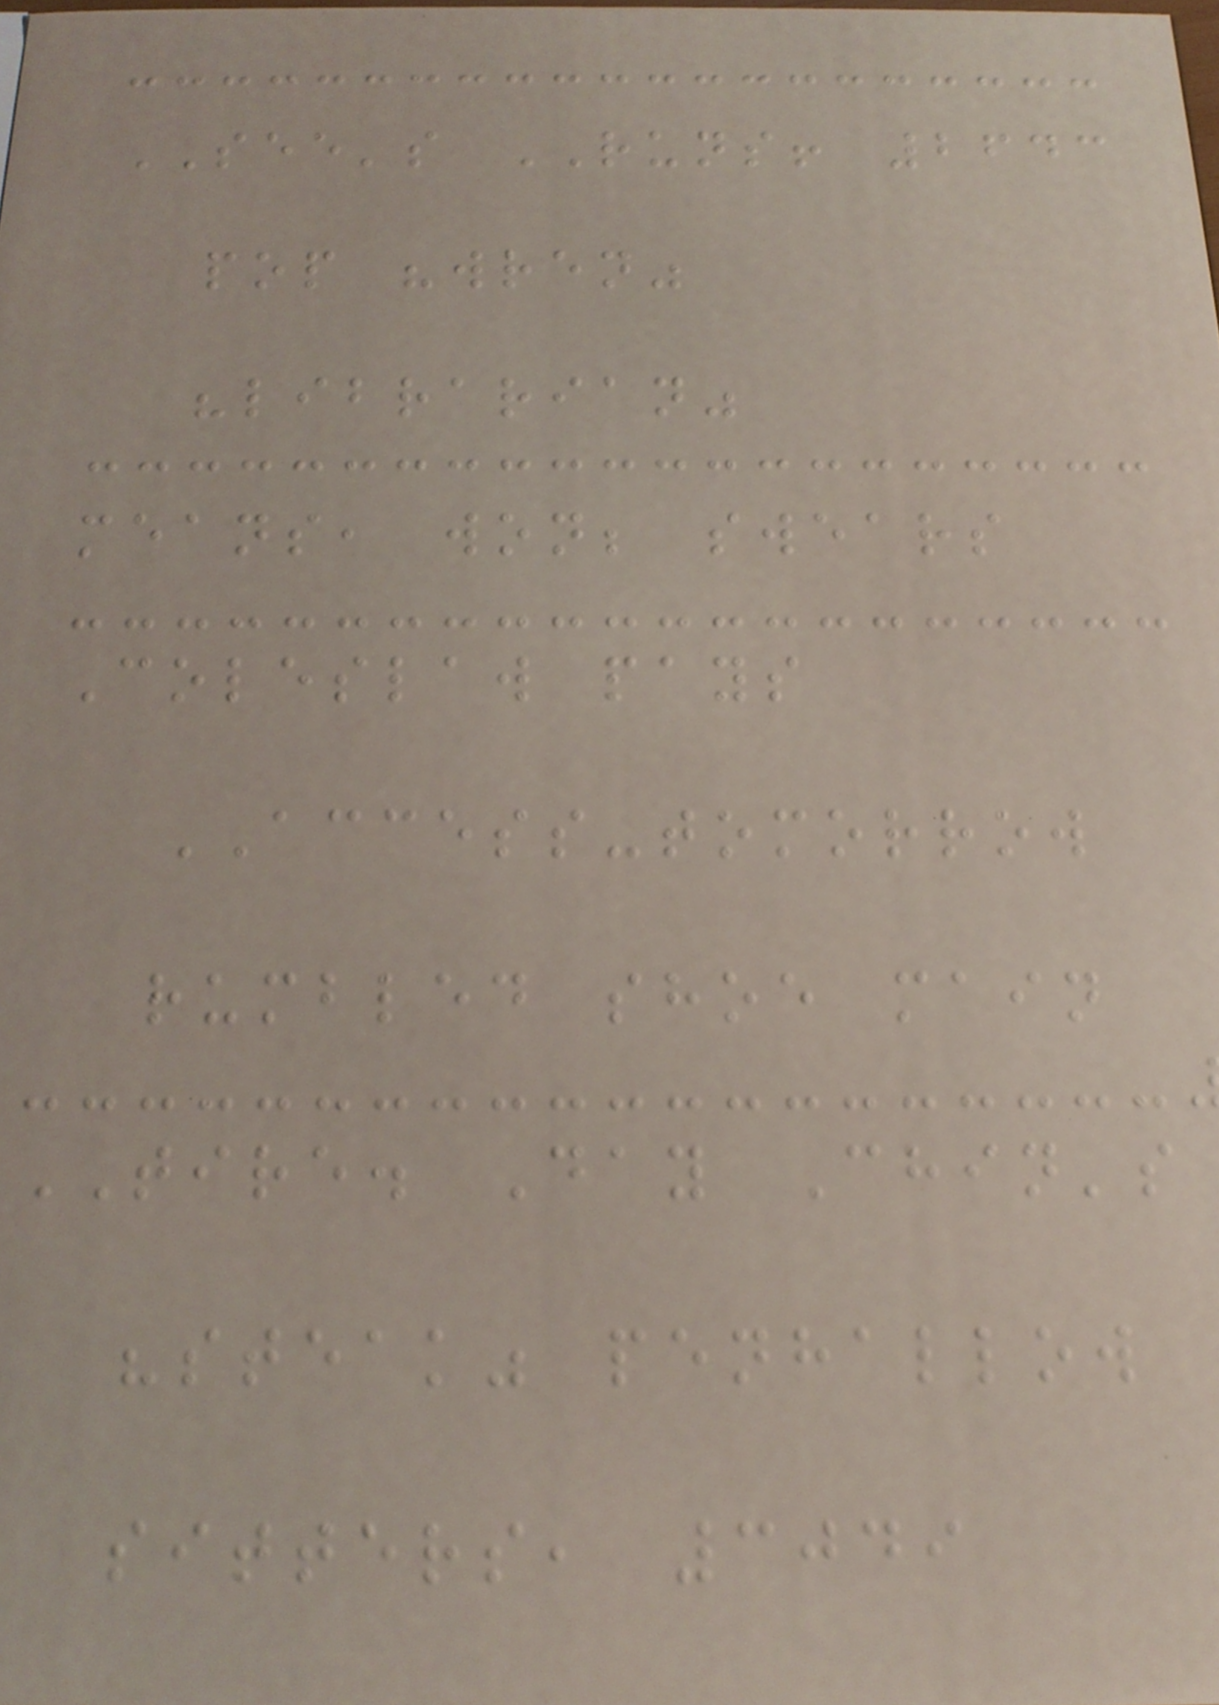SEE's RUNS! 2643
pop "wren"
"librarian"
means, won; swears
Coleslaw pays
ACCESS-tomorrow
rumbled shoe main
TIRE. Day Chin's
"steak" penhallow
sitters, 3049
